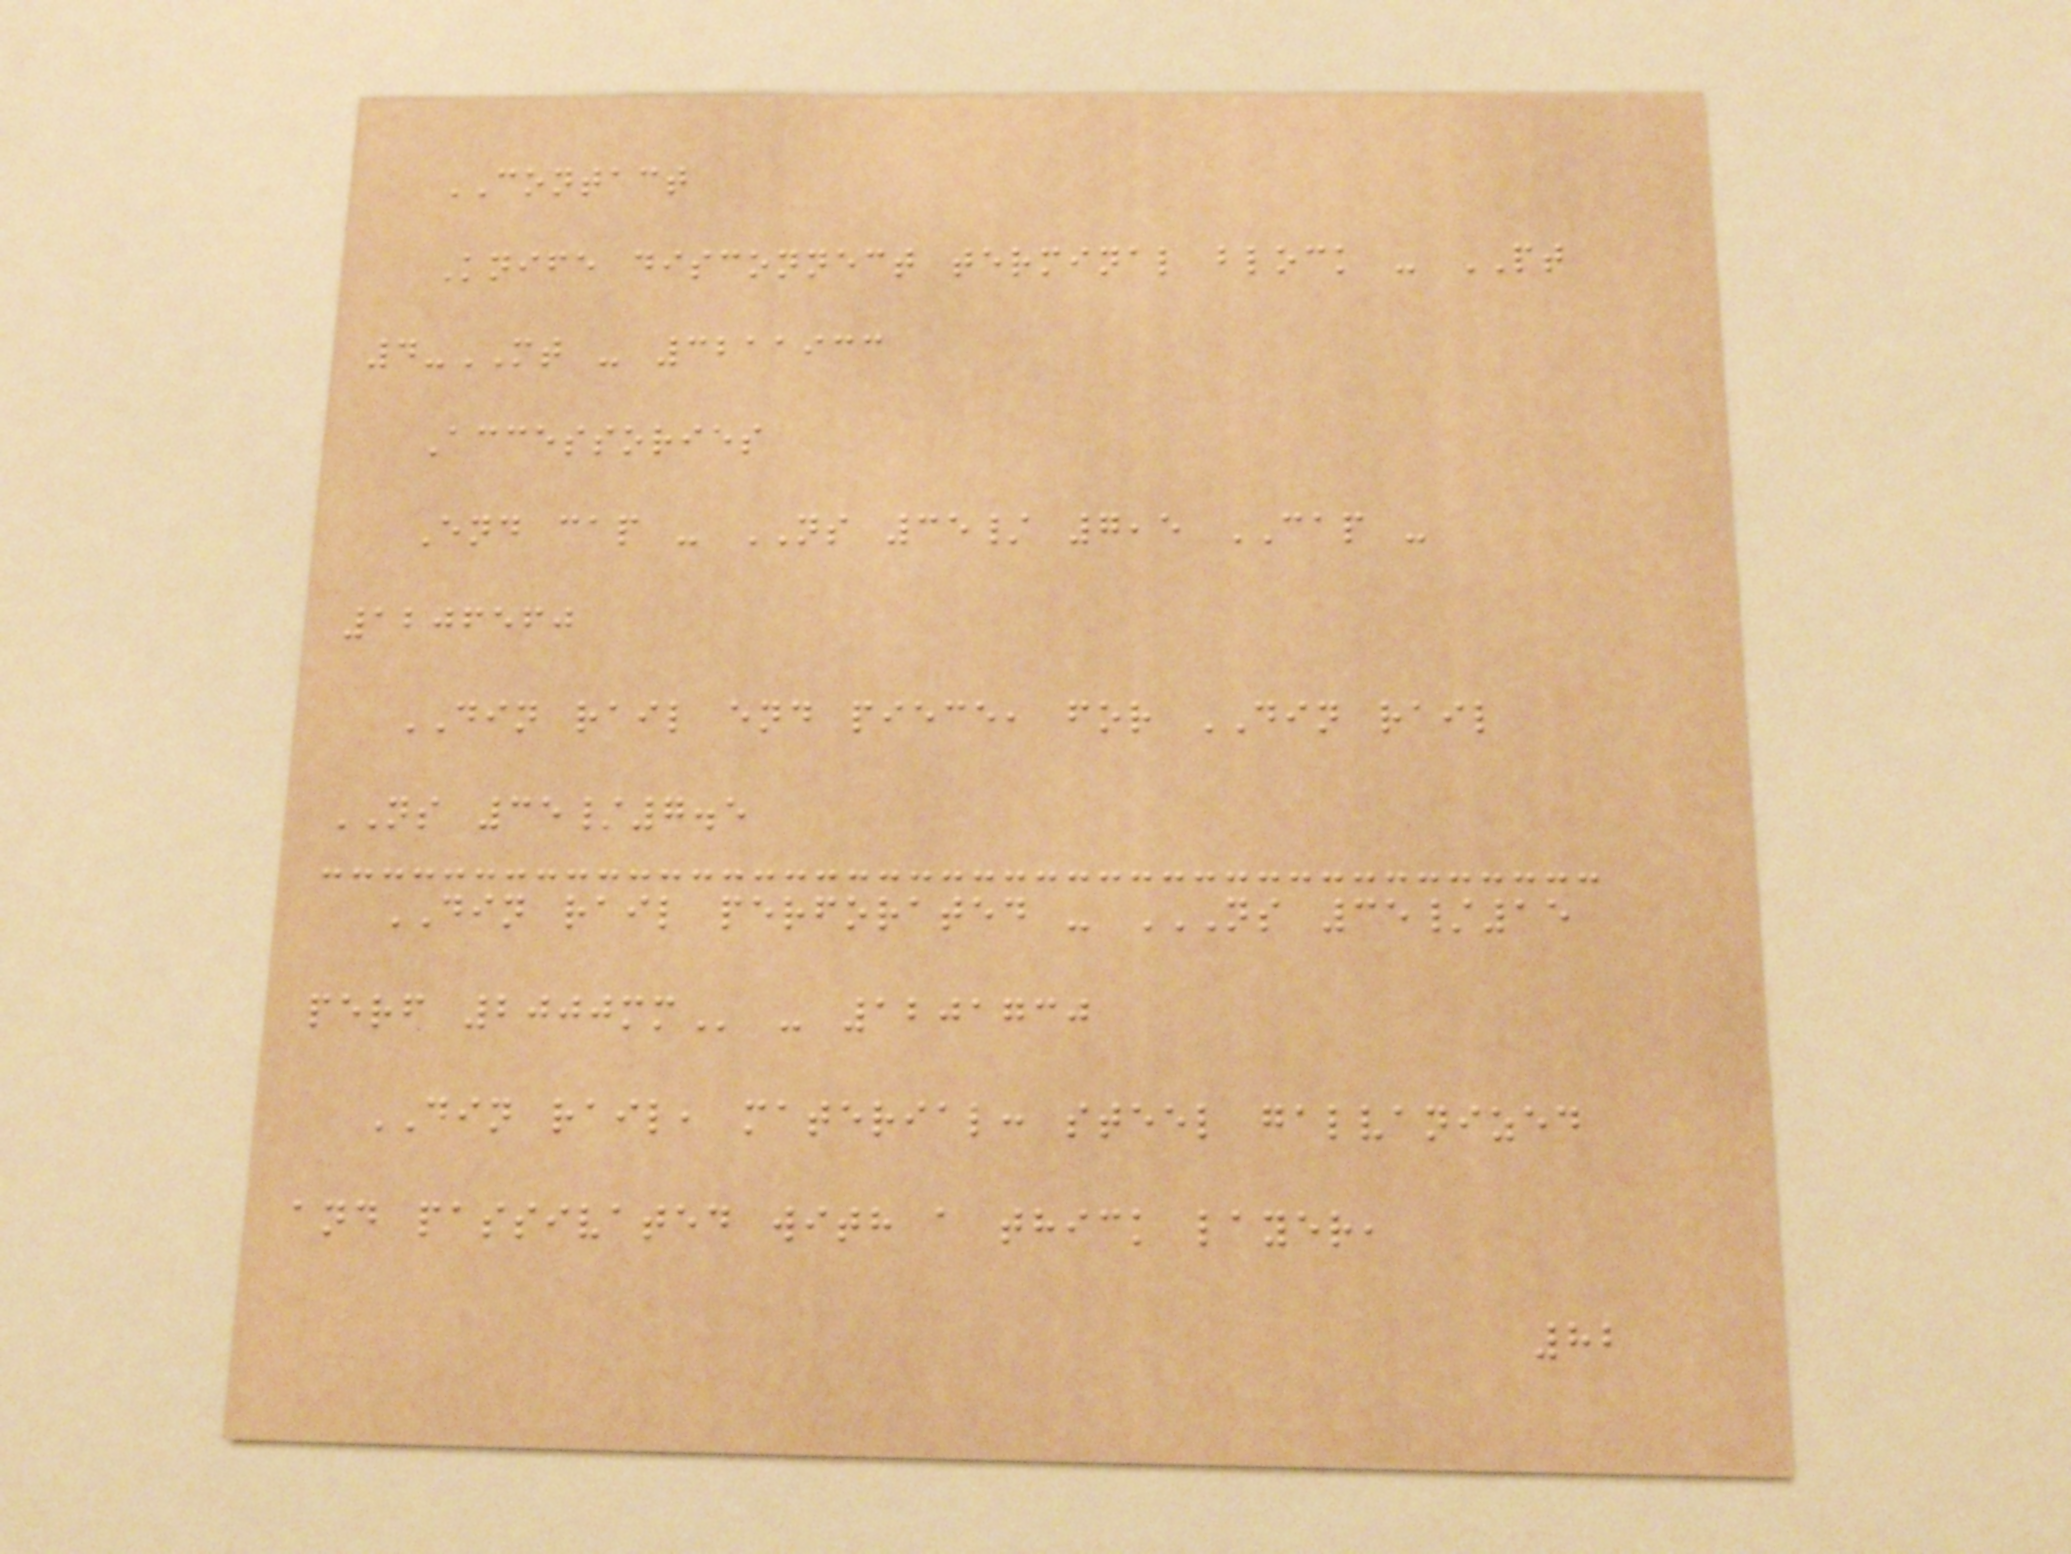CONTACT
Knife disconnect terminal block - PT
4-MT - 3211933
Accessories
End cap - NS 35/ 7,5 CAP -
1206560
DIN rail end piece, for DIN rail
NS 35/7.5
DIN rail perforated - NS 35/15
PERF 2000MM - 1201730
DIN rail, material: steel galvanized
and passivated with a thick layer,
82
